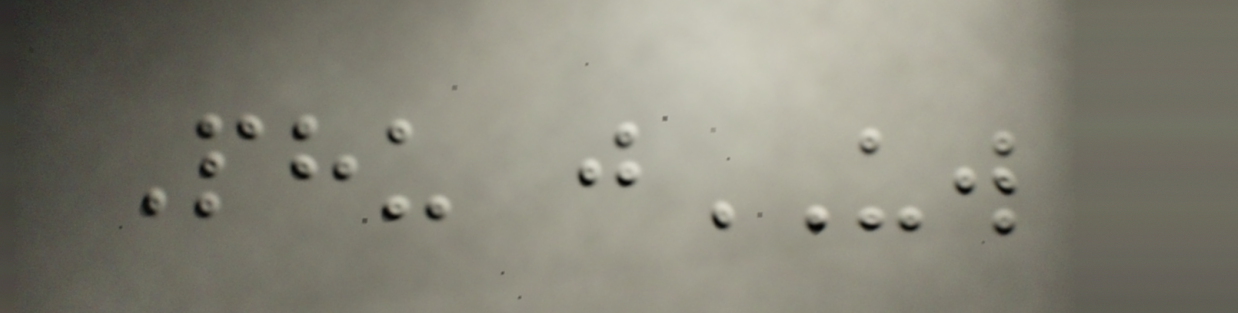Phu jUW
